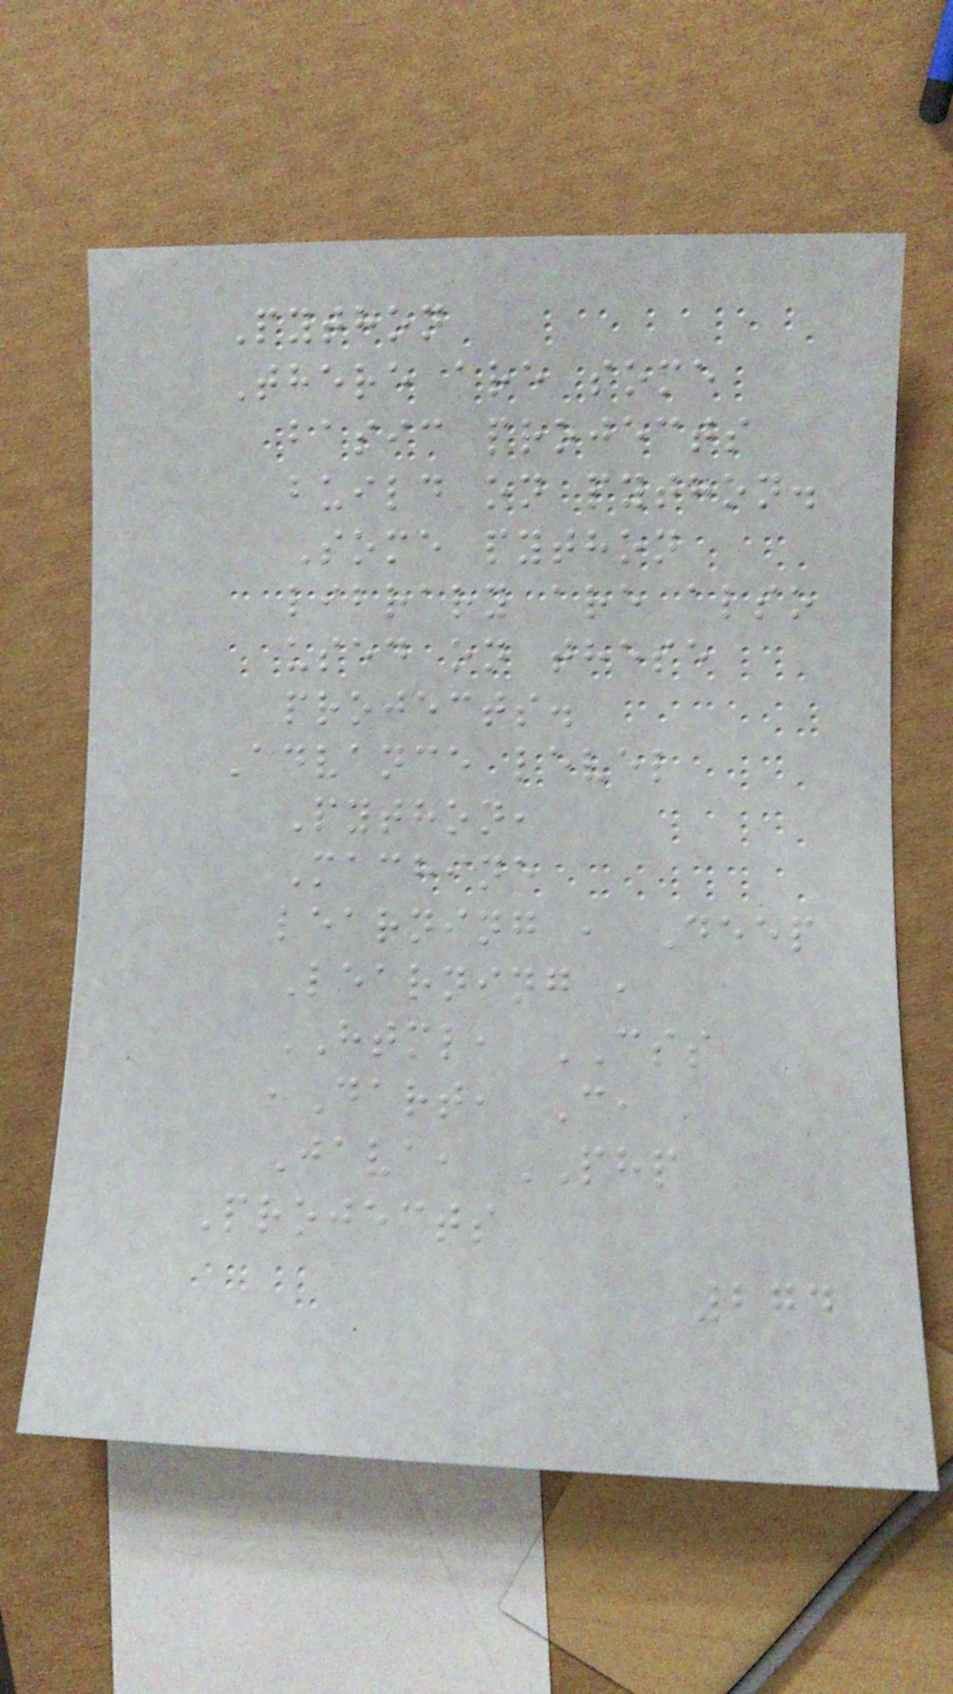Python
There are some
basic projects
build on python.
Some python
library are also
used on these
projects.
Advance level
Python,
Machine
learning , Deep
Learning ,
HTML, CSS
,Dart, C,
Java, PHP
Projects
274
